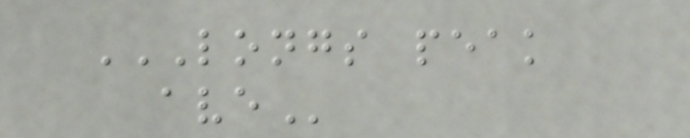LONGS PEAK
AVE
